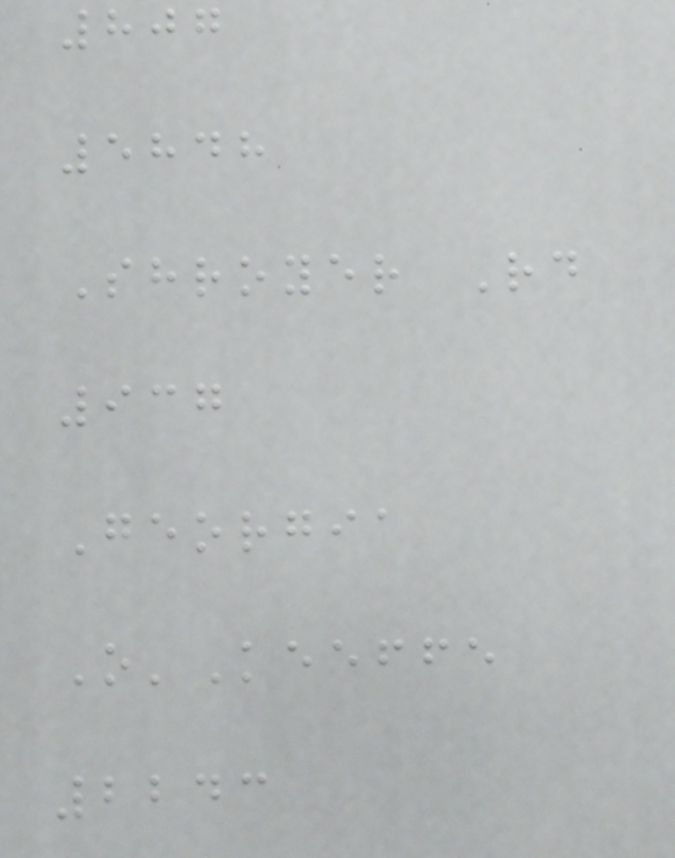807
5848
Shroyer Rd
937
Georgia
O'Keeffe
2243
